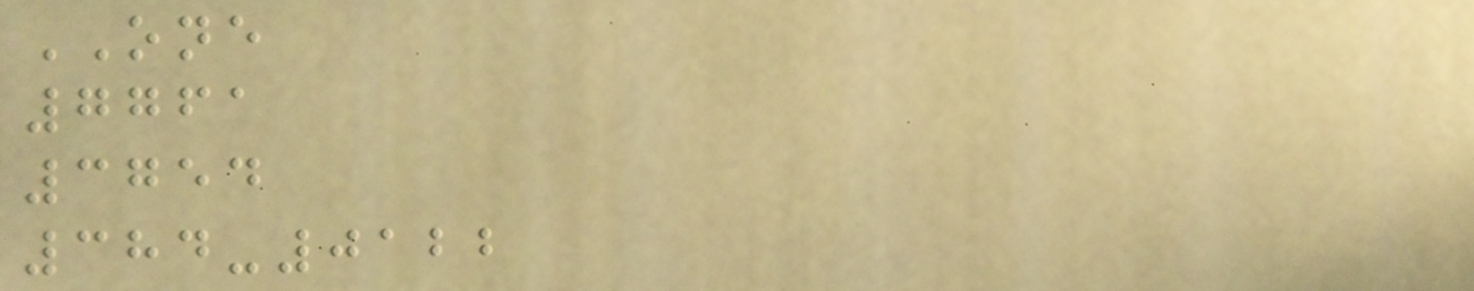ONE
7761
3754
384-0122
